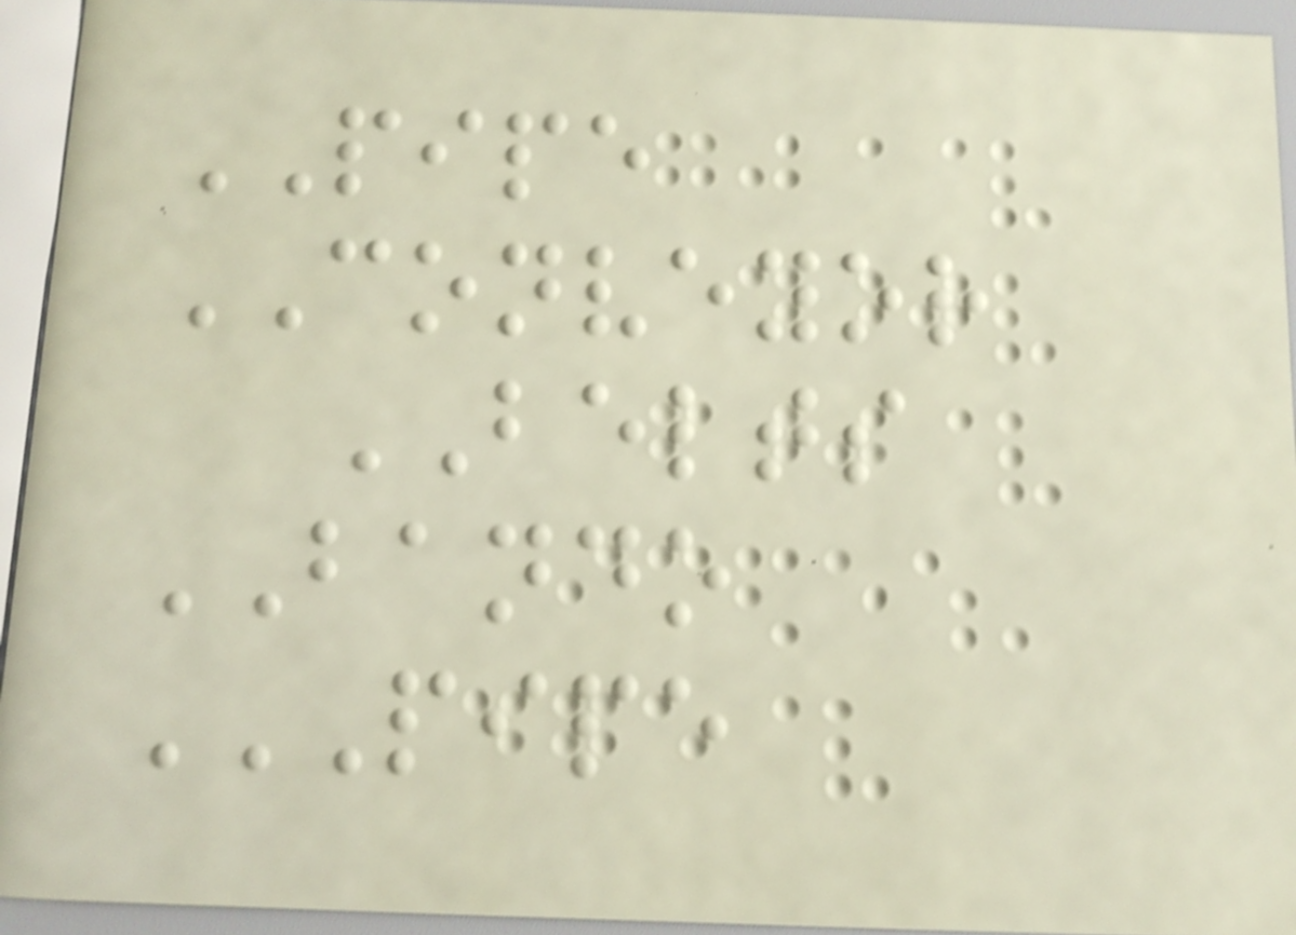PIPE
CONVEYOR
BELTS
BANDO
PIPE
